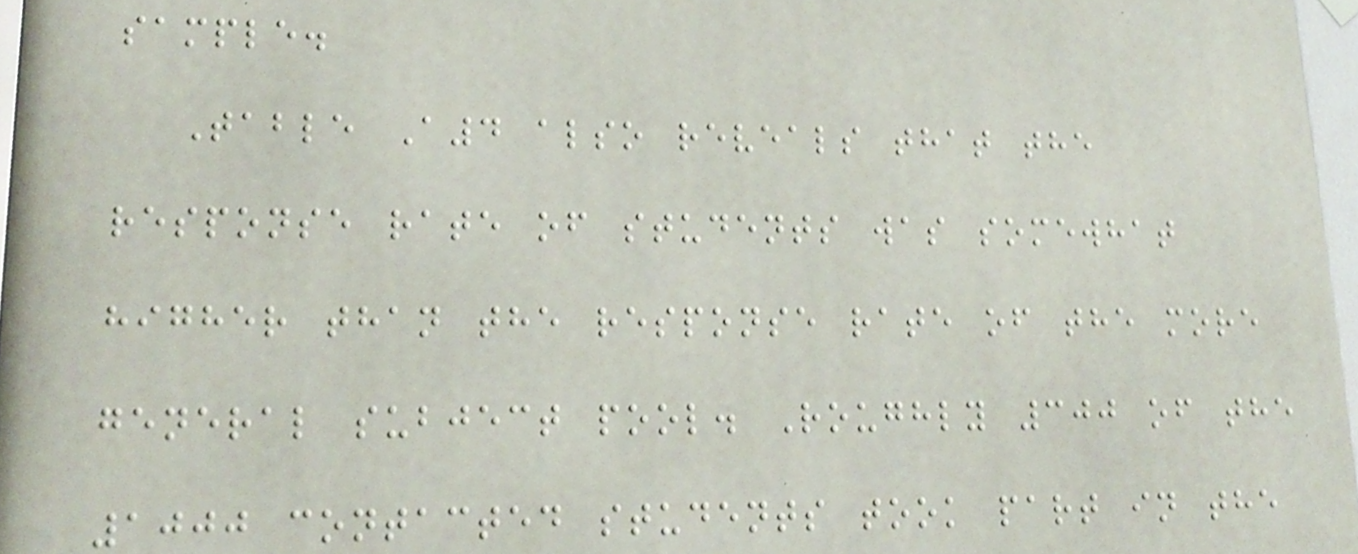sample.
Table A4 also reveals that the
response rate of students was somewhat
higher than the response rate of the more
general subject pool. Roughly 300 of the
1000 contacted students took part in the
